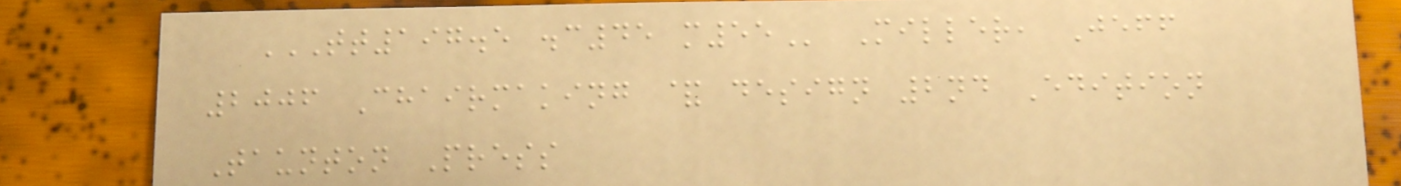TT197.5 .C45 M55 Miller, Jeff
2006 Chairmaking & design 2nd Edition
Taunton Press
